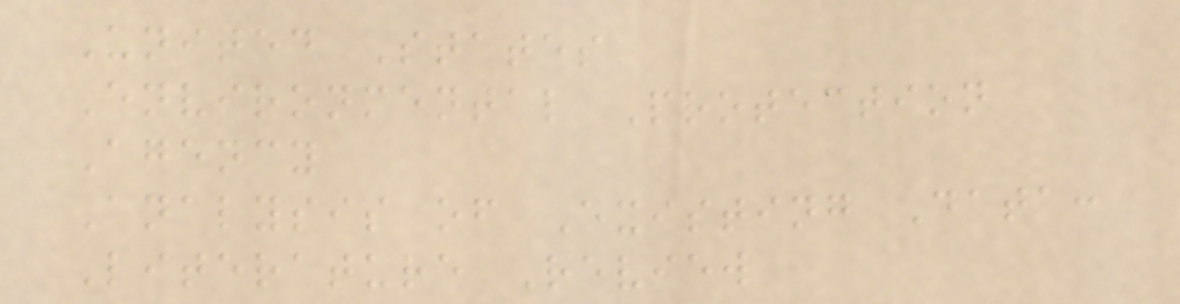United States
Environmental Protection
Agency
Analysis of Existing Data:
Literature Review
